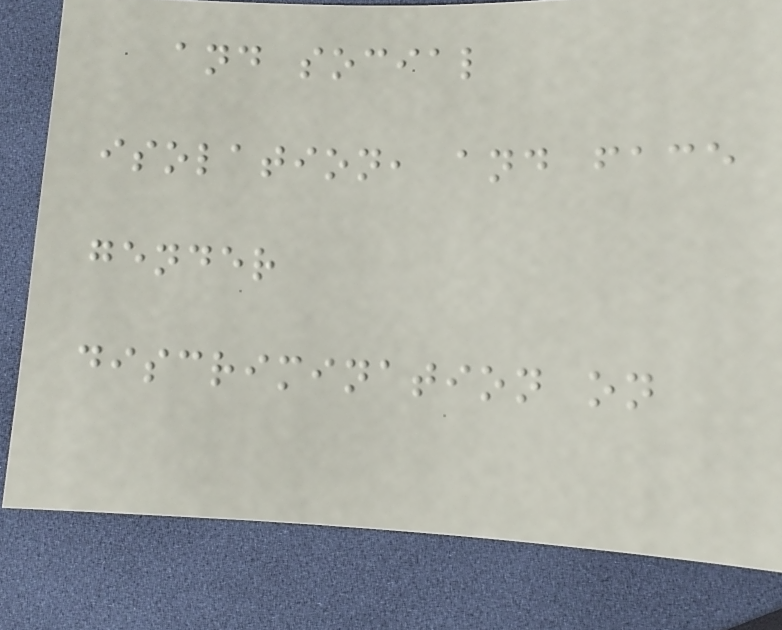and social
isolation, and face
gender
discrimination on
